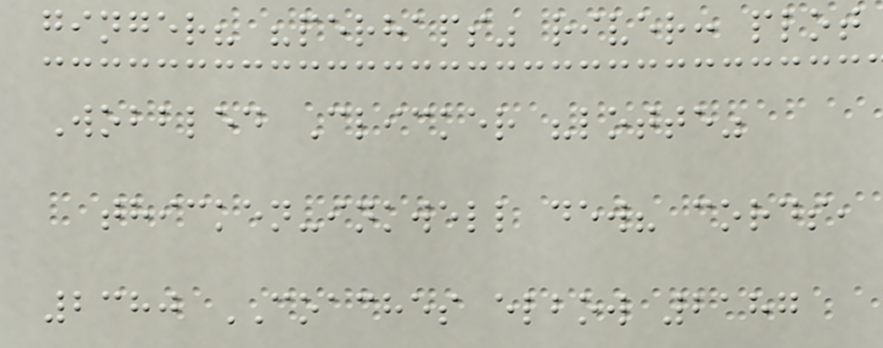ginger? "perhaps" river: plot
Wobbled Clicker "lotte"
thicken-inkwell dew? cords,
2380 COACHES elbow 2187
